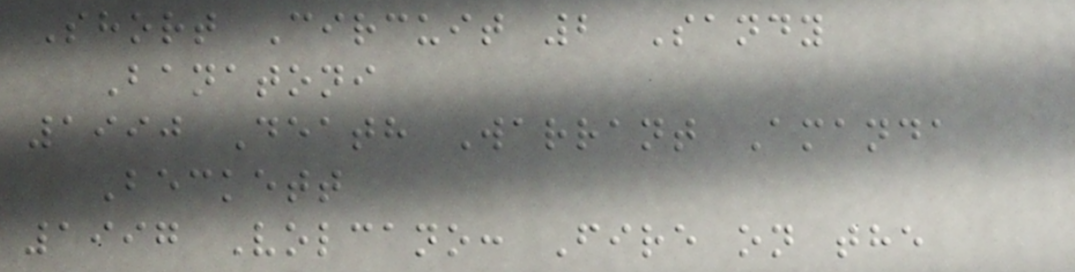Short Circuit 2 Sandy
Banatoni
1990 Death Warrant Amanda
Beckett
1997 Volcano: Fire on the
